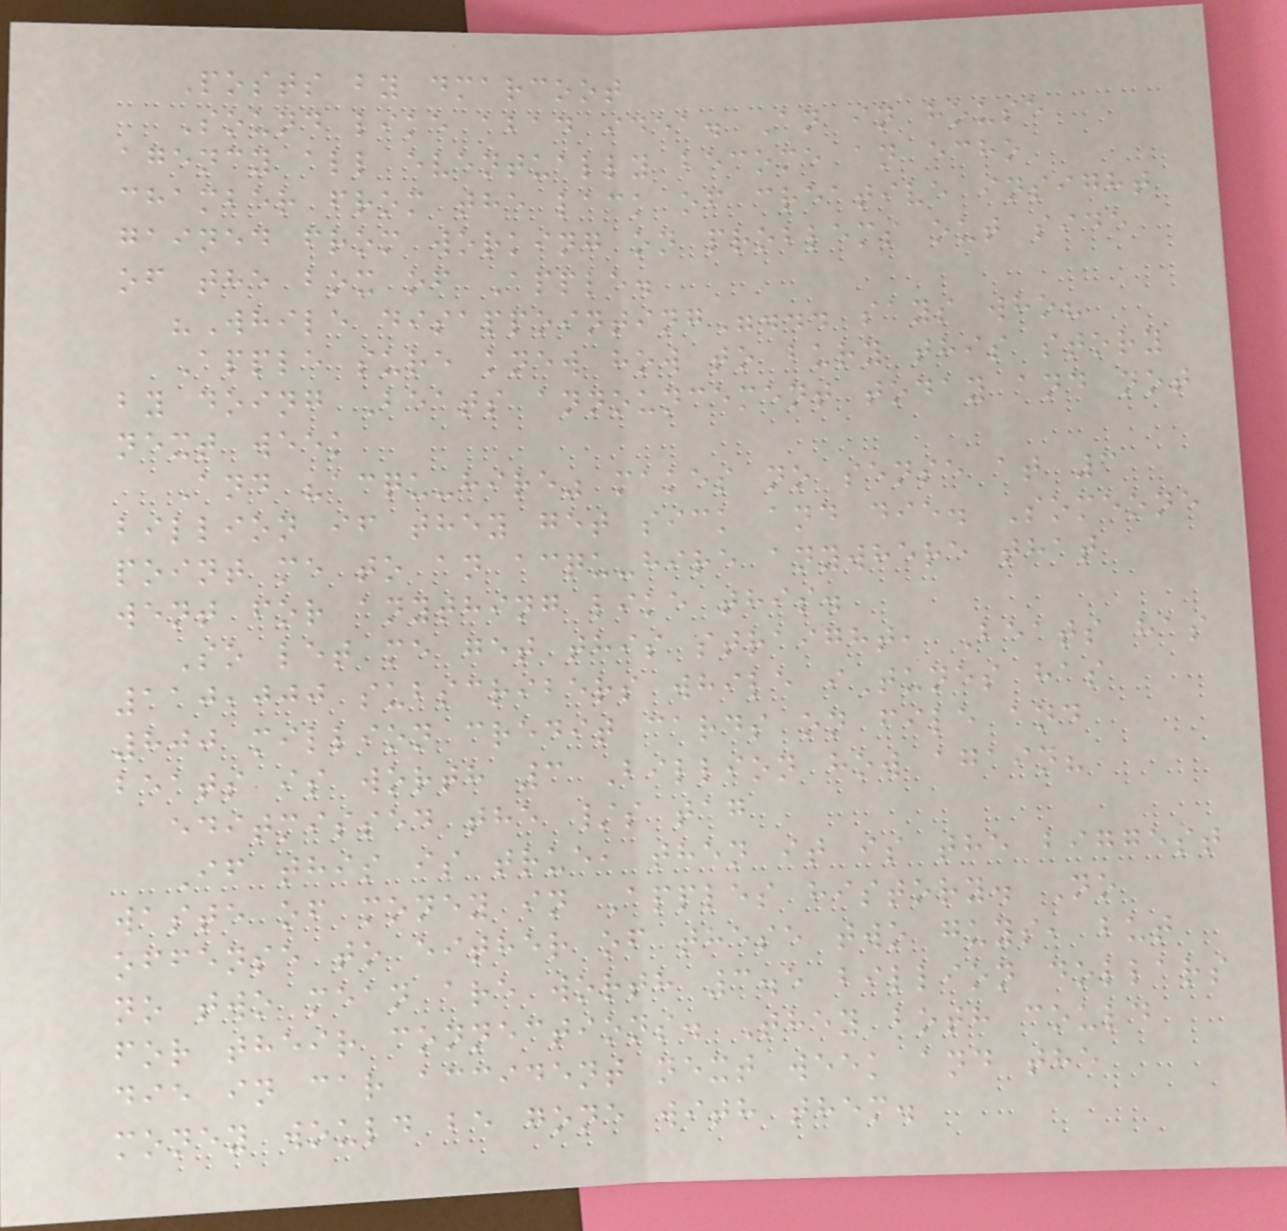Posts by dmarcoot
Sound like abad idea. An in house
agency all eventually become an echo
chamber from the lack of creative insight
gained from working on problems out side
of the box of Apple.
"While disappointing"... says who?
Apple sure knew how to bury this story
by doing Beats announcement today and not
next week
And "acqu-hire" makes no sense at 3
billion if they get sick and die. Someone
point me to an acqu-hire anywhere that
went for anything like this.
So let me get this straight, Beats has
110,000 subscribers while iTunes has
800 million credit cards on file and
beats is worth 3 Billion how again?
editmissed the /s tag
If this is true, then it is the biggest
waste of money in Apples history. No
offense to either of these two guys, but
no two mean are worth 3.5 billion dollars
for their connections. They both could
die in car accident next week and the
money would be gone with them.
